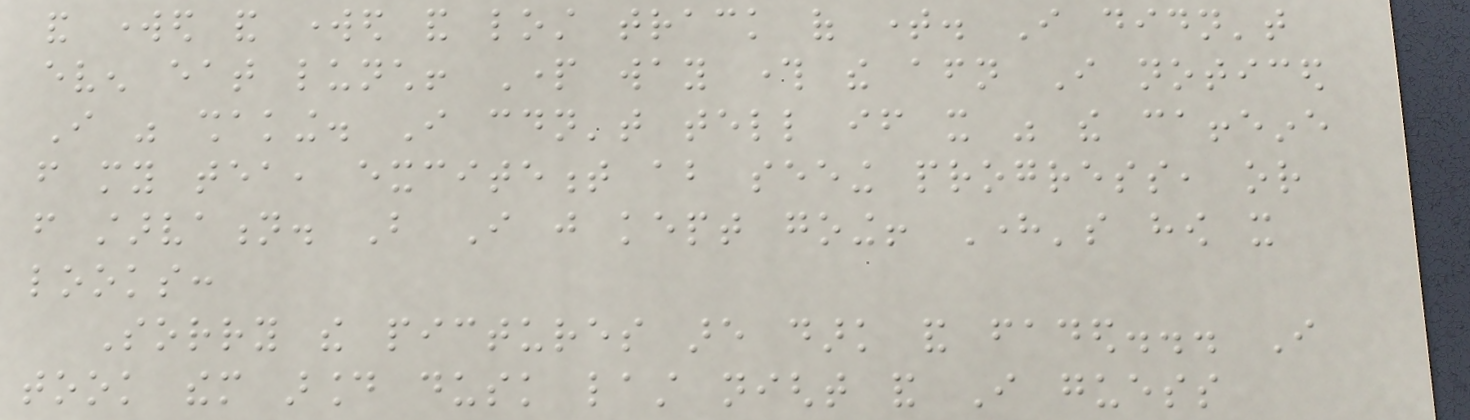and worked and worked and lost track of time. I didn't
even eat lunch! Part way through the afternoon I noticed
I was shaking. I couldn't tell if it was the caffeine
from my tea, excitement about seeing progress, or
from starvation. But I just kept going! Here's how it
looks:
Sorry the pictures are dark and faded... I
took them around dusk last night and I guess
